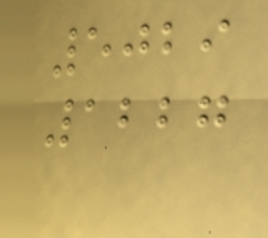5029
1227
